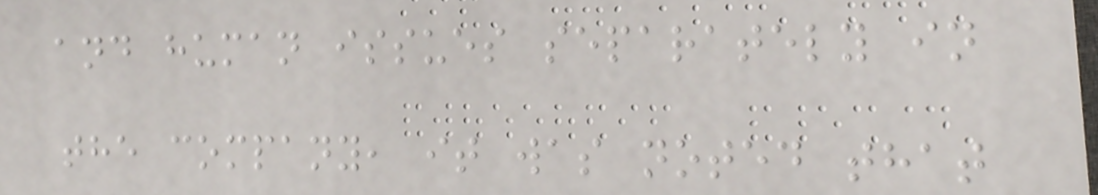and human issues separately in
the company, it was noted that
